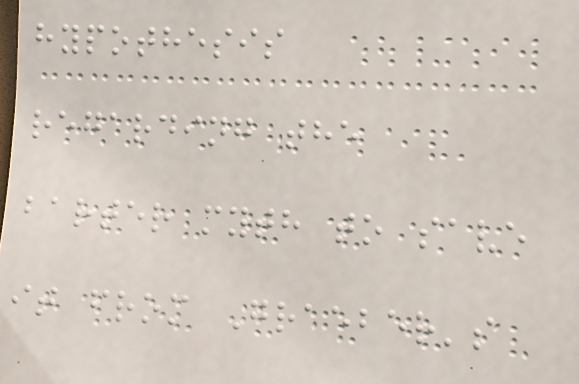hypothesis
regarding the
barter myth to save
it from Graeber's
